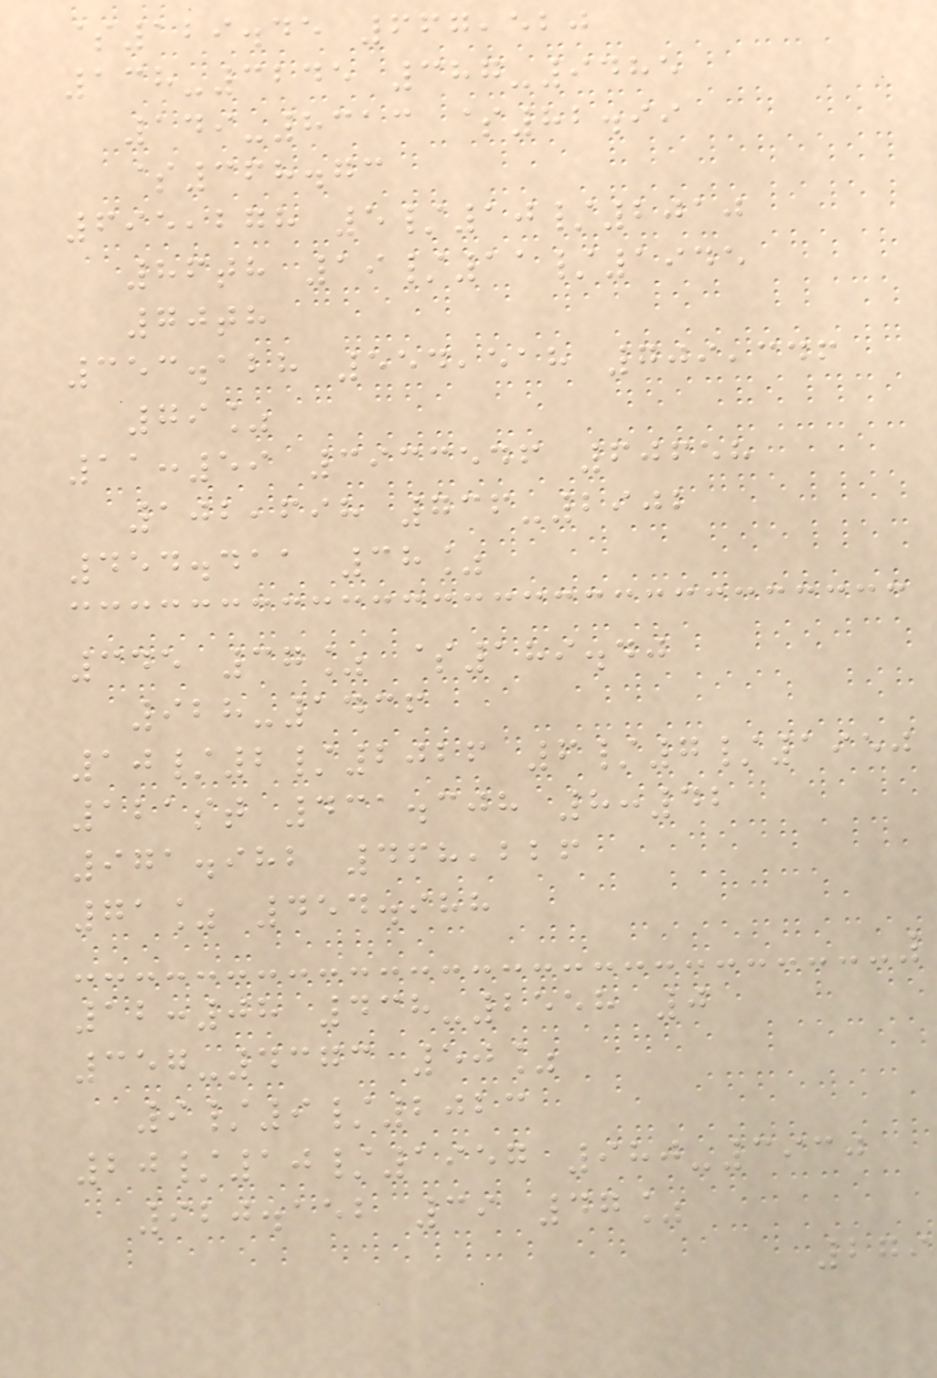$129.45 667,520
138-3245 387-9485
149-8313 $82.99
$368.73
695,278 5/10/2010
86th 19/11/1945
70th
353.128 554,518 709,346
79%
11:59 3933546 60658
102,698 736-2902
454.411 38%
345 37% $189.40
928-1436
10/2/2026 6/7/1950
121st 431.308 8:42
971.982 468,226
71% 454.988
12:08 438-2558 0
357-4373 50%
9/9/2023
20/10/1957 980-3930
920.152 39 47%
279
